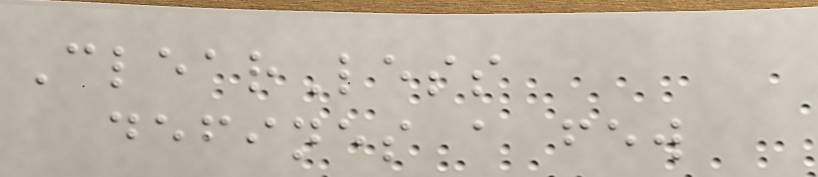ClearLess
defines a few
